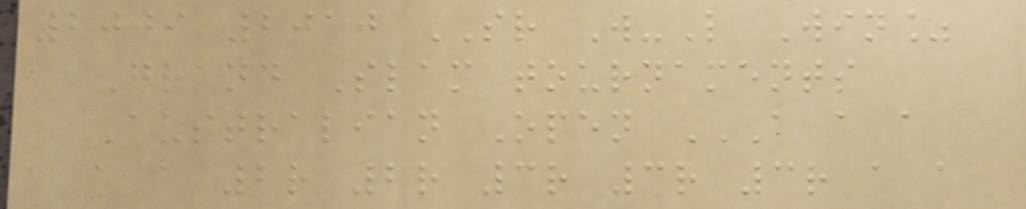2009 2010 SR W-L Win%
Grand Slam tournaments
Australian Open A A A
A A A 2R 2R 3R 3R 3R A A
